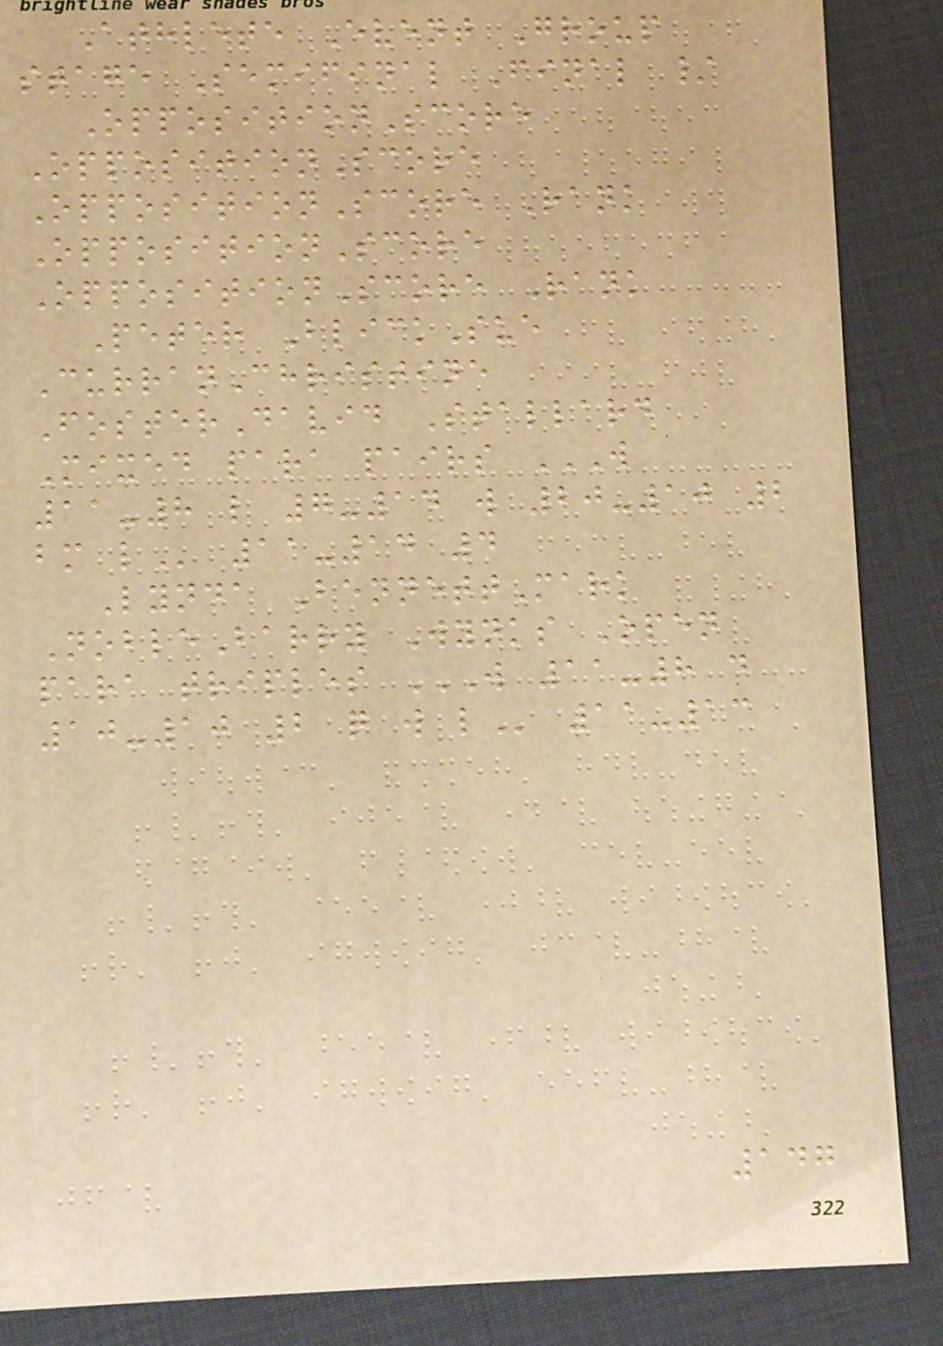Athlete Event Group
stage Semifinal Final /
OppositionScore
OppositionScore
OppositionScore Rank
OppositionScore
OppositionScore Rank
Peter BlickSue
CurranChristine
FosterDavid Stallard
Mixed para pairs W
11-8 L 7-14 W 20-10 2
BM L 11-14 4
Lynda BennettMark
NobleBarry Wynks Open
para triples W 11-8 D
10-10 2 Q W L 11-13
147
